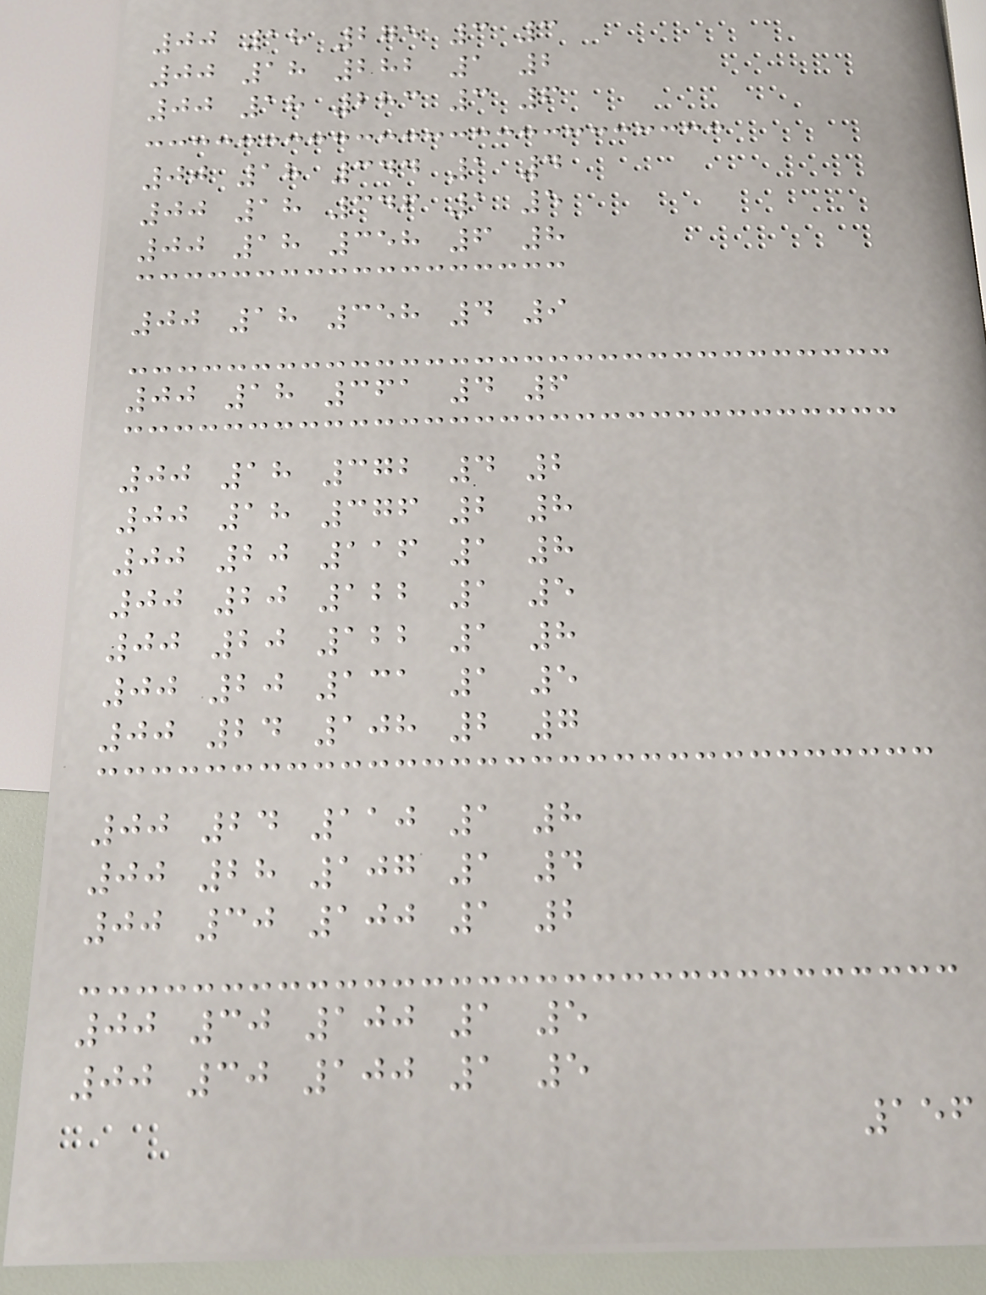00 18 275 3 3
00 18 282 1 2
00 18 283 3 6
00 18 344 1 4
00 18 346 1 5
00 18 358 6 8
00 18 358 4 9
00 18 361 4 6
00 18 372 4 2
00 18 376 2 8
00 20 116 1 8
00 20 122 1 5
00 20 122 1 8
00 20 131 1 5
00 24 108 2 7
00 24 110 1 8
00 28 107 1 4
00 30 100 1 2
00 30 100 1 5
00 30 100 1 5
156
